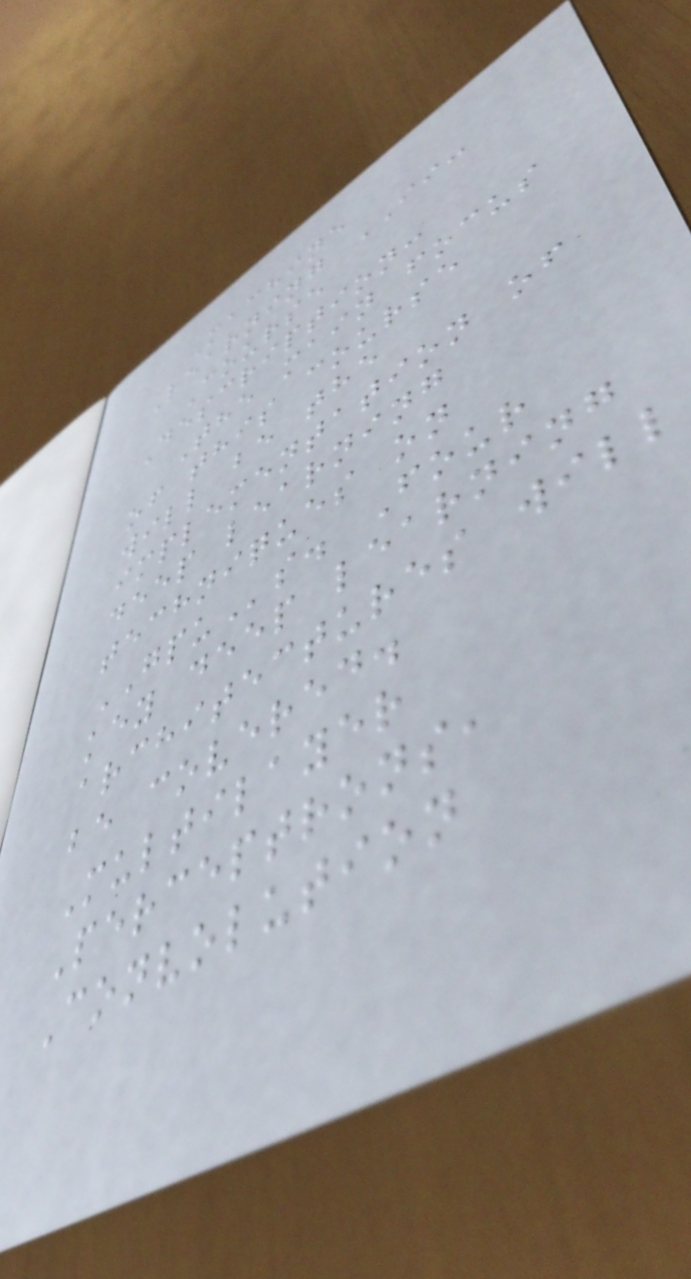Machine
Learning II:
Course
Description:
The main focus
of this course
will be the
implementation of
deep learning
techniques on
GPUs. Four
key deep learning
architectures will
be covered.
Multilayer
Perceptrons,
Convolution
